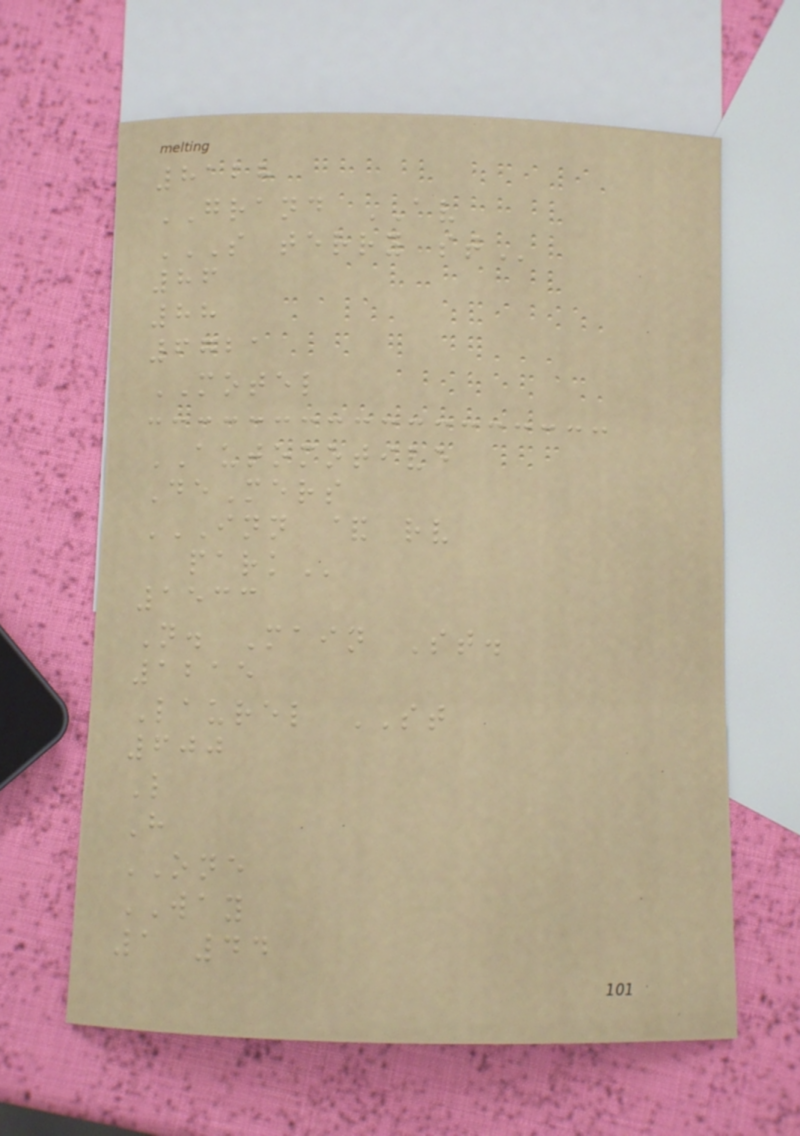8128
GRAND AV
S TERRY ST
86
88
6721
MOTEL
AUTOMOTIVE
DeMers
INN & RV
PARK
1533
N. Main St.
1215
Laurel ST
600
L
H
ONE
WAY
1 44
